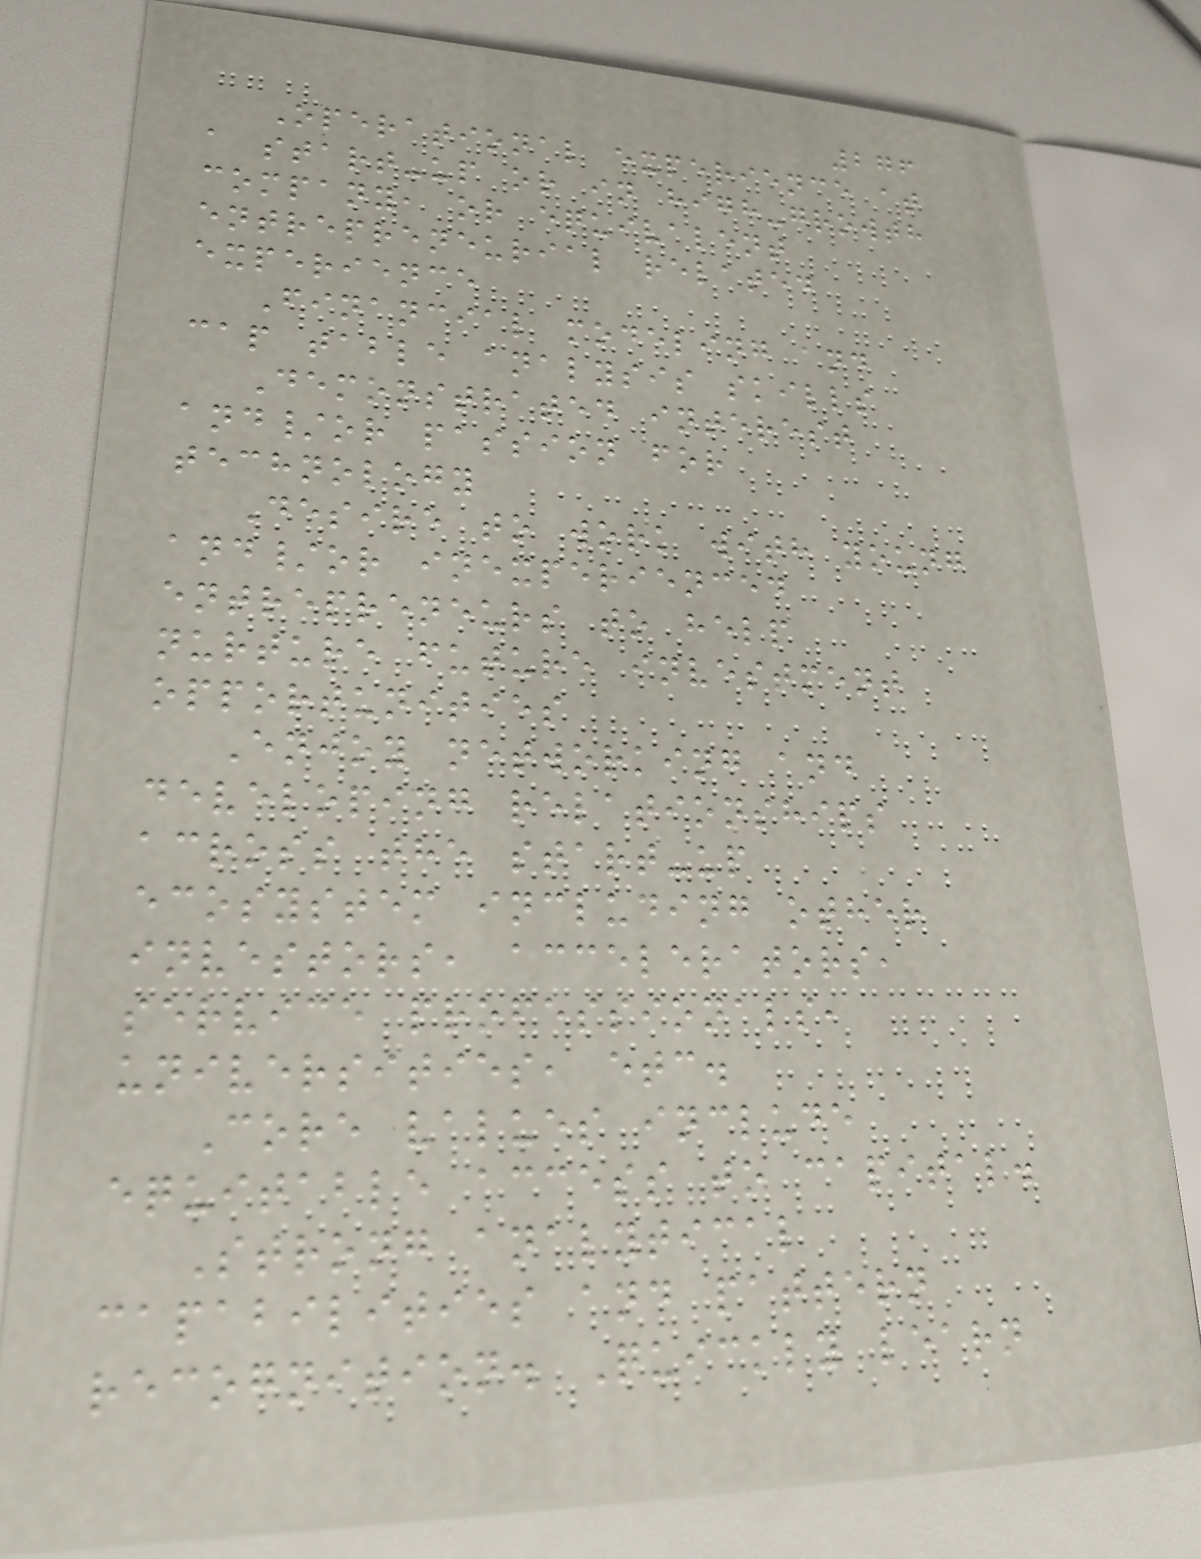276
Operational experience at
a start-up or in high-growth
company, or equivalent
entrepreneurial related
experience
Financial modeling and
cap table analysis skills
Demonstrated interest
and/or passion for
technology
Desire to work with young
and/or inexperienced
entrepreneurs to help
nurture future investment
opportunities
Enjoy networking and
developing relationships
across the start-up
ecosystem including other
investors, accelerators,
service professionals,
universities, etc.
Core values include
equitable access to capital.
Strong analytical
capabilities and pattern
recognition. Quickly learn
